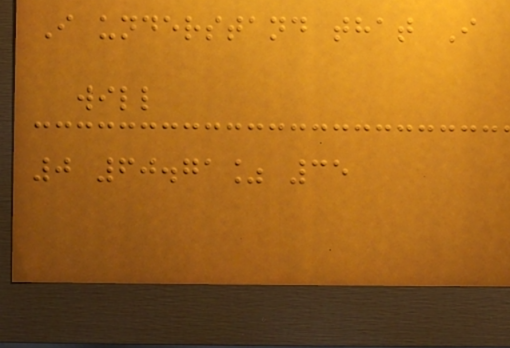I understand that I
will
0 60.71% 35
